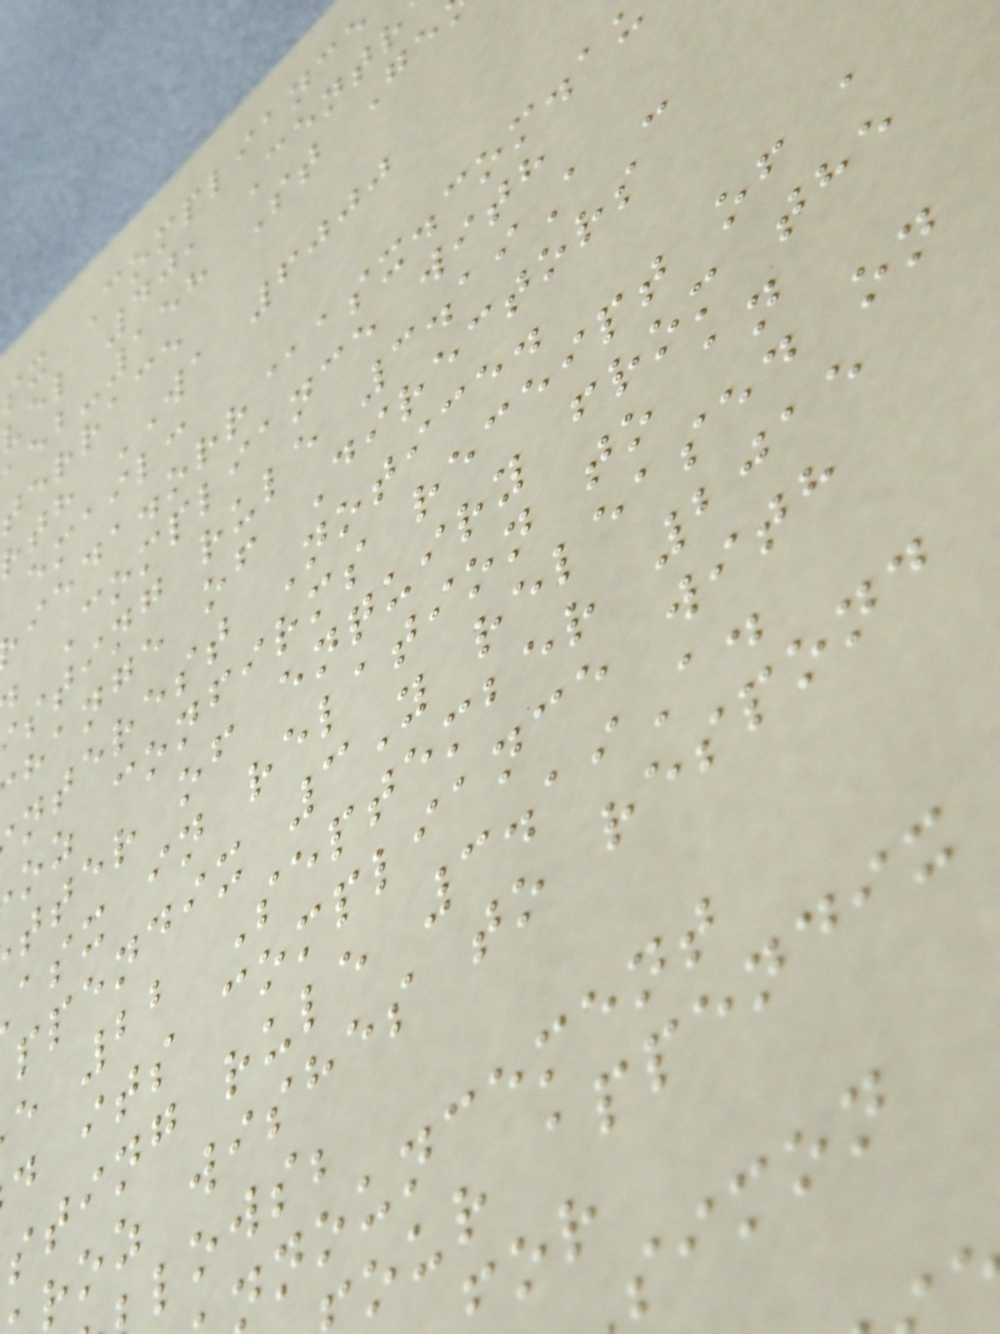sx Compliance
vel 40, Centr
-158 St Ge
terrace
th WA 6000
email:
Compliance with
sting rule 3.19A -
hange of Directors
nterest Notice.
oz confirms receipt of a
tter of enquiry from the
asx in relation to an
ppendix 3Y released on
e 22 September 2015
d its compliance with
sting rule 3.19A.
roz wishes to respond
lows;
nnouncement
our appendix
